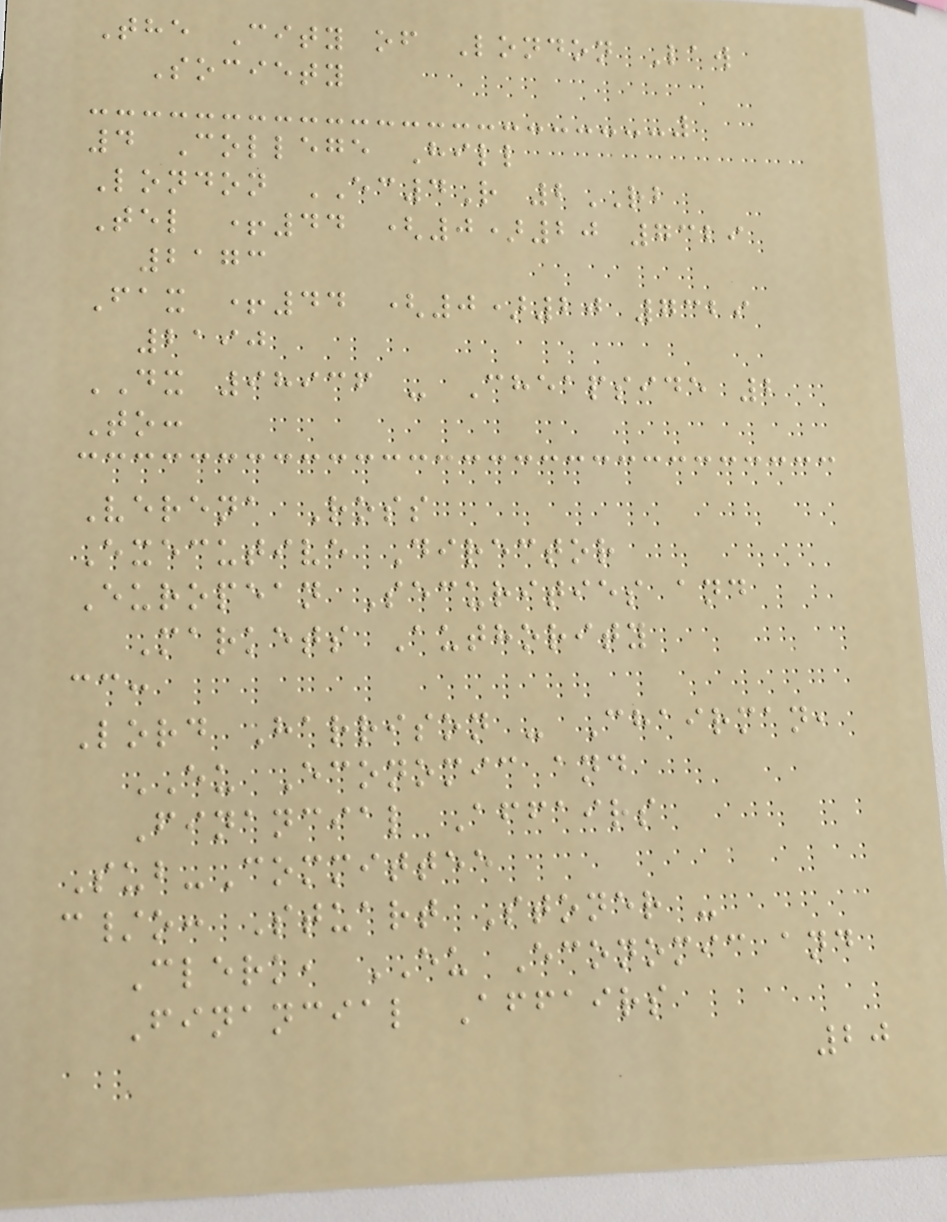The City of London Law
Society
4 College Hill
London EC4R 2RB
Tel +44 (0)20 7329
2173
Fax +44 (0)20 7329
2190
DX 98936 - Cheapside 2
To:
Verena Ross
Executive Director
European Securities and
Markets Authority
cc:
Lord Harrison - Chairman,
EU Economic and
Financial Affairs
Sub-Committee
c/o: Stuart Stoner -
Clerk, EU Economic and
Financial Affairs
20
